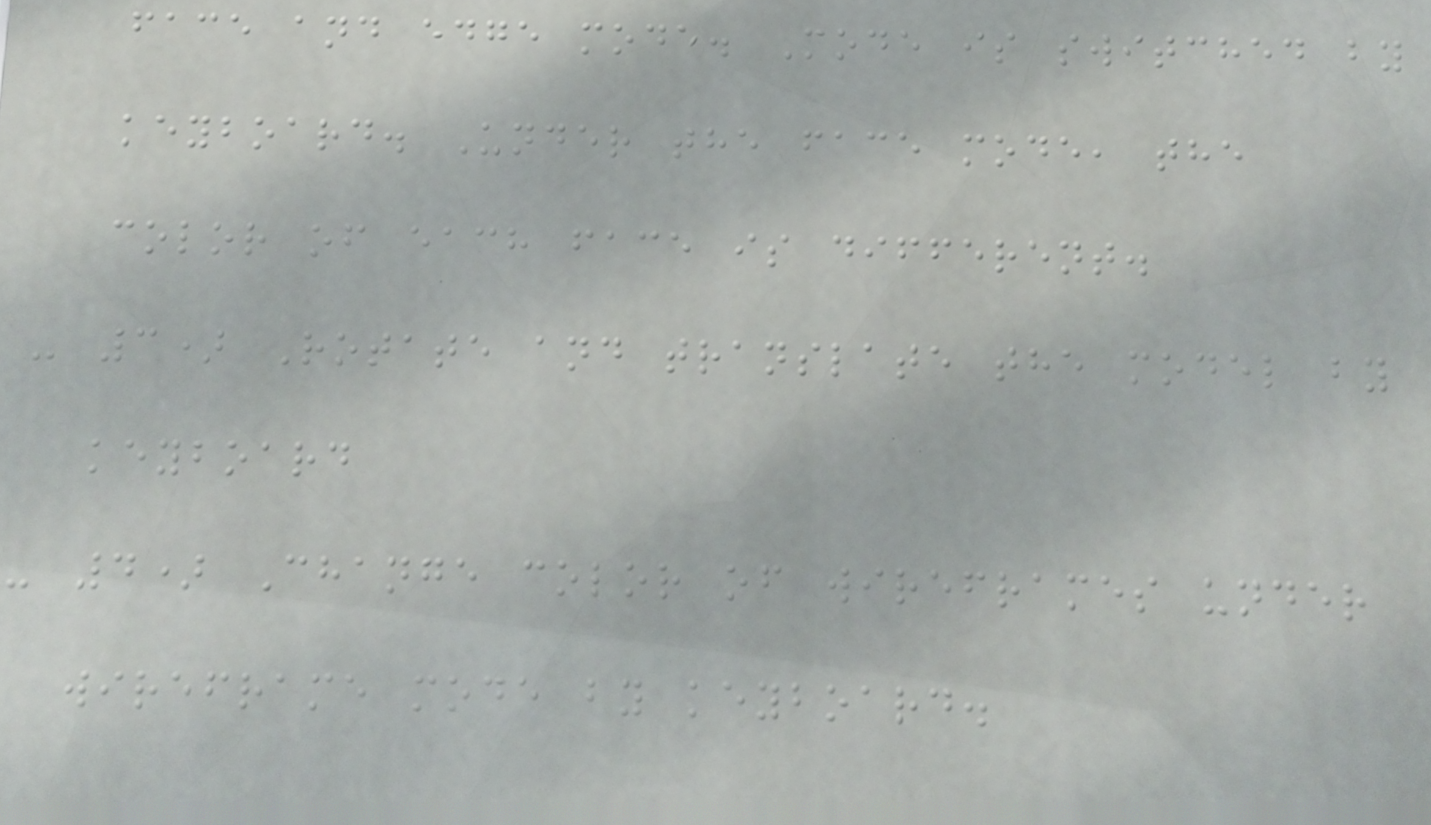face and edge mode. Mode is switched by
keyboard. Under the face mode, the
color of each face is different.
- 3) Rotate and translate the model by
keyboard
- 4) Change color of wireframes under
wireframe mode by keyboard.
